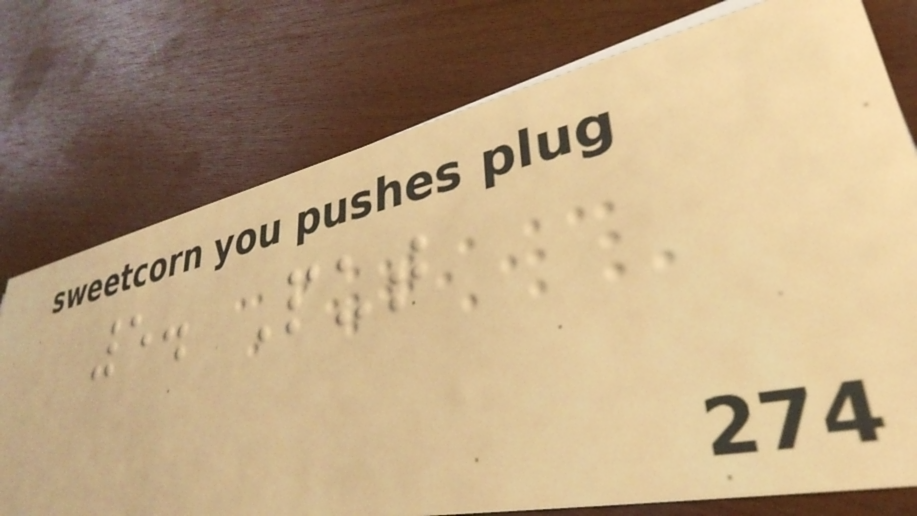5. Put
